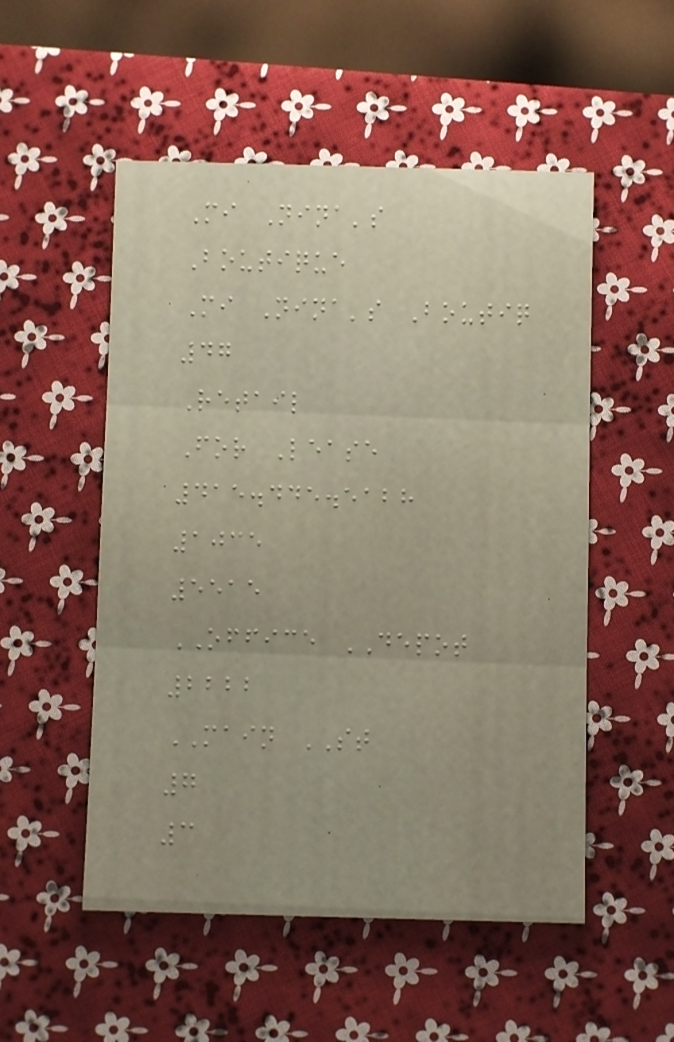Mi Nina's
Boutique
Mi Nina's Boutiq
47
Retail
For Lease
415.445.5128
1035
5515
OFFICE DEPOT
2222
MAIN ST
7
3
